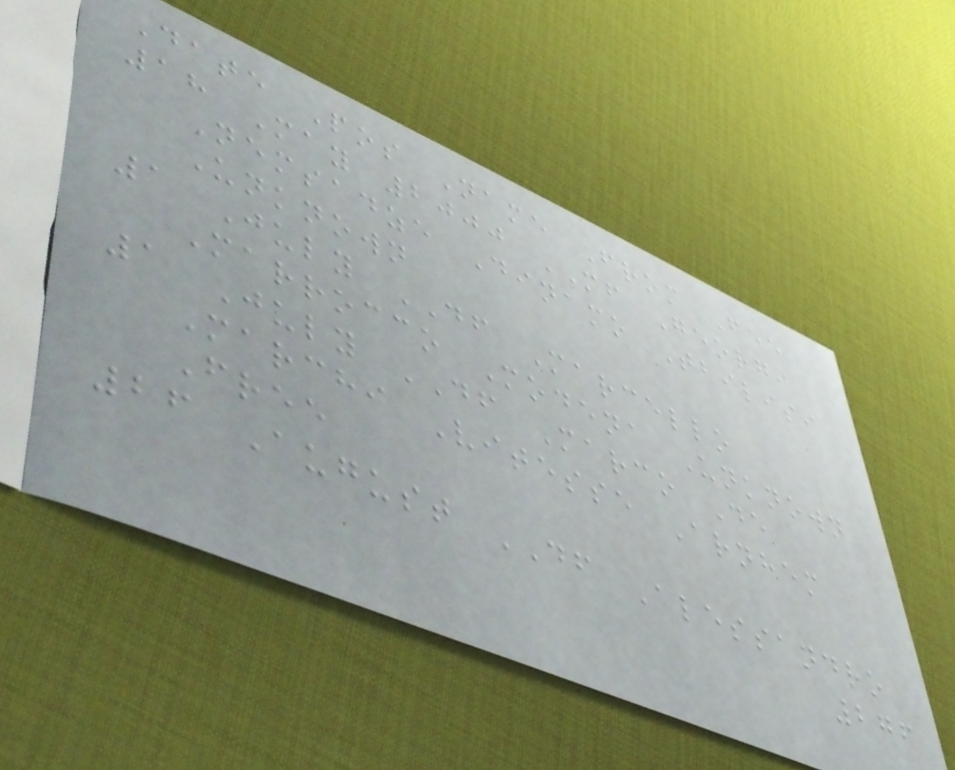Date Pos Name From Fee
18 May 2000 MF Georgi
Nemsadze Dinamo Tbilisi
Unknown
1 July DF Marcello
Marrocco Modena Unknown
1 July DF Marco De
Marchi Vitesse Arnhem
Free
26 August DF Alessandro
276
